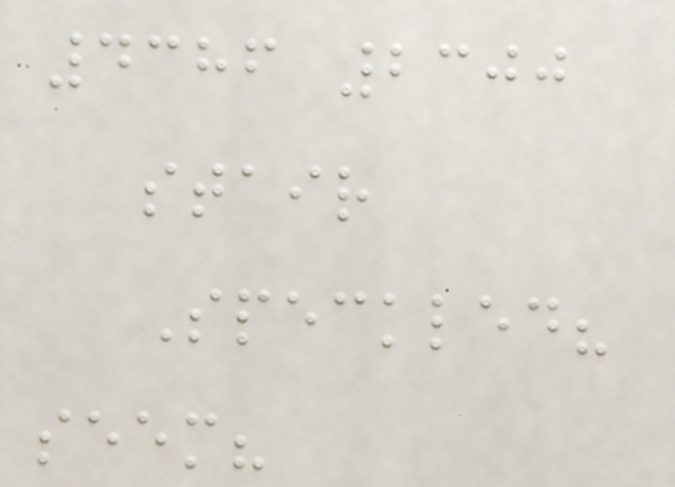4386 2300
stair
Speckled?
seem?
